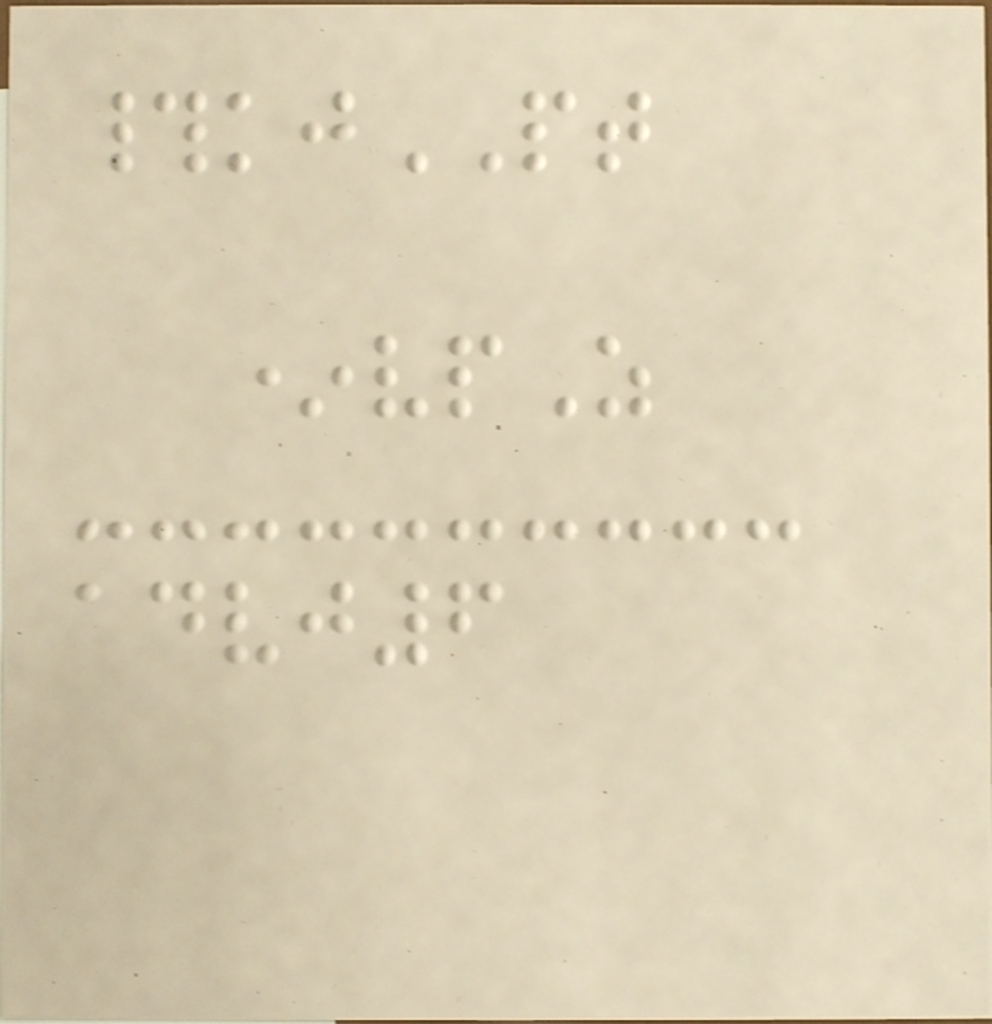#kjPT
*vpZ
advj6
